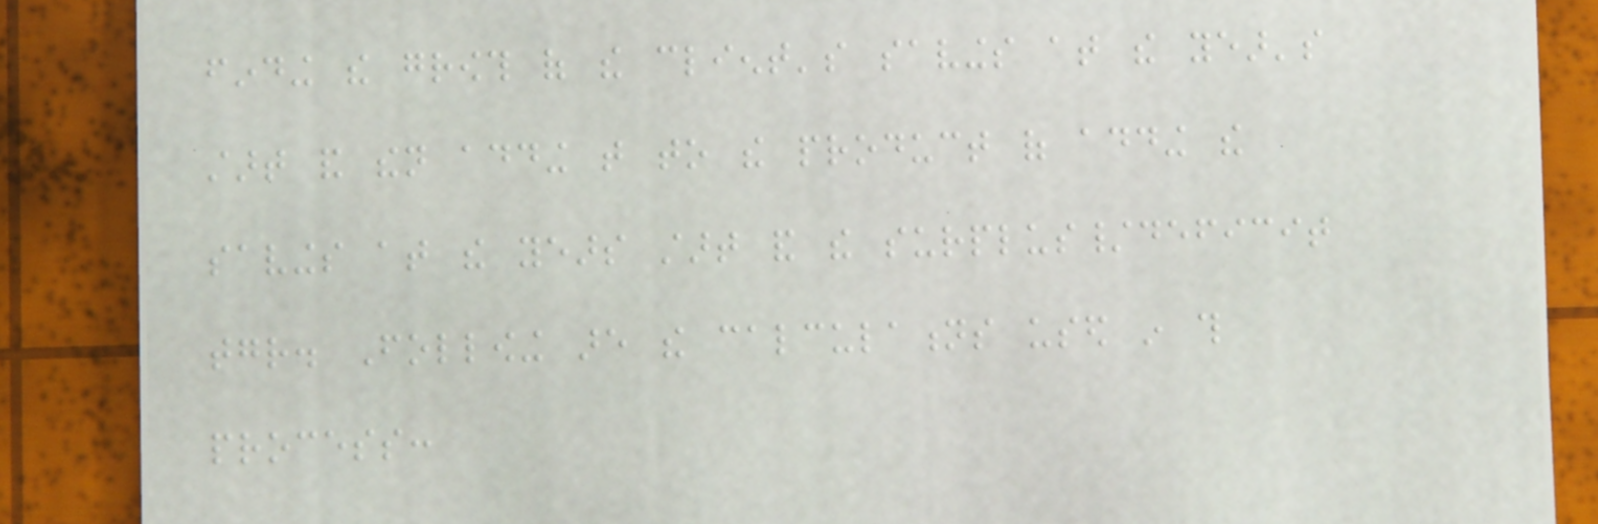finding the growth of the client's savings at the year's
start and then adding that to the product of adding the
savings at the years start and the surplus/deficit
together. Following are the calculations used in this
process:
